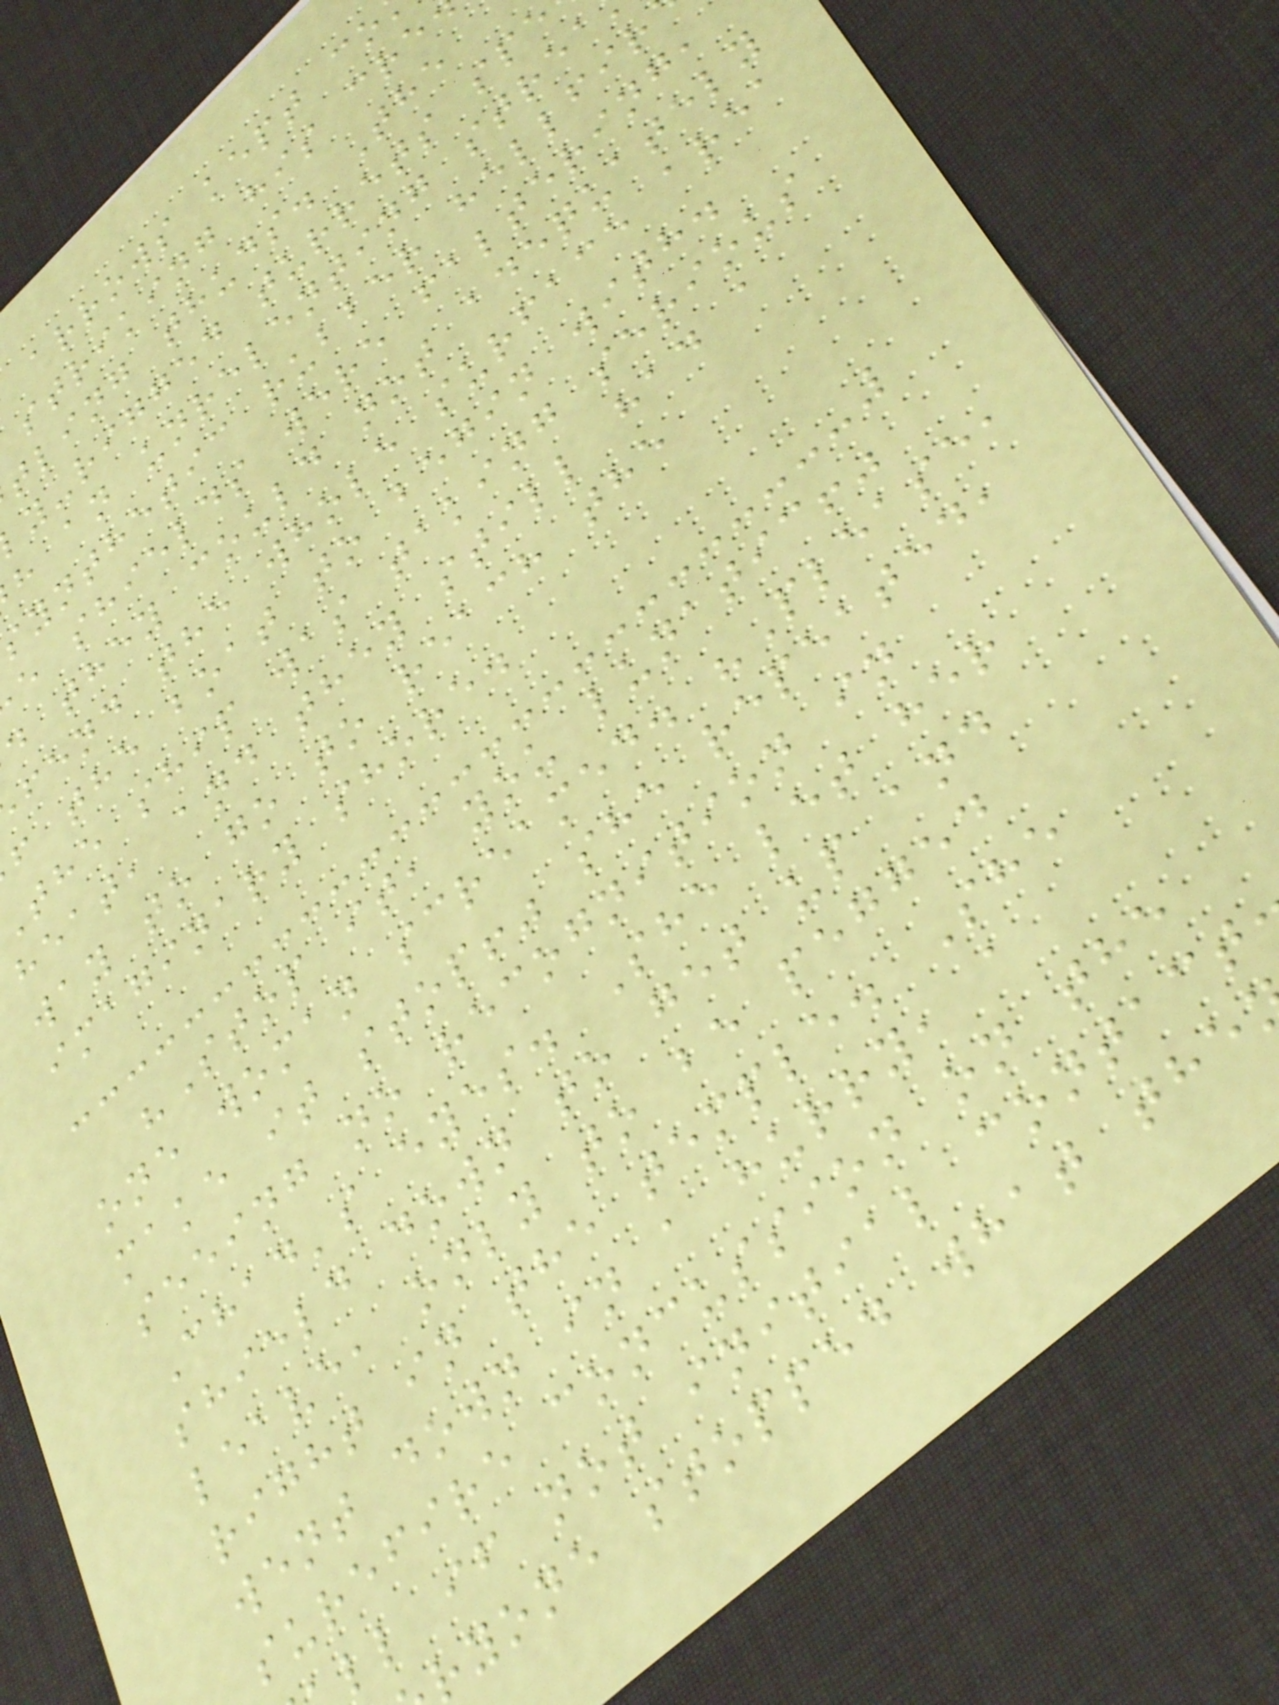arrows kept co
striking his cre
tling thuds. The
y-rigged turrets spe
h an unrelenting strea
synthetic rubber hellfir
e shields were faltering,
d they could not adequately
fend the whole surface area
f the boat to begin with.
the ship was taking serious
heat, and they still had a
way to go to reach the
imaginary shore.
"Stop it, you lunatic!"
one woman screamed. "Please,
make it stop!" she repeated,
seeing no recognition in
Chad's eyes. She let her
shield down to get up and
leave, only to be pegged
right in the temple. She
went down in a hurry, a
surefire concussion on the
ll if not initial contact
ryone stopped what the
